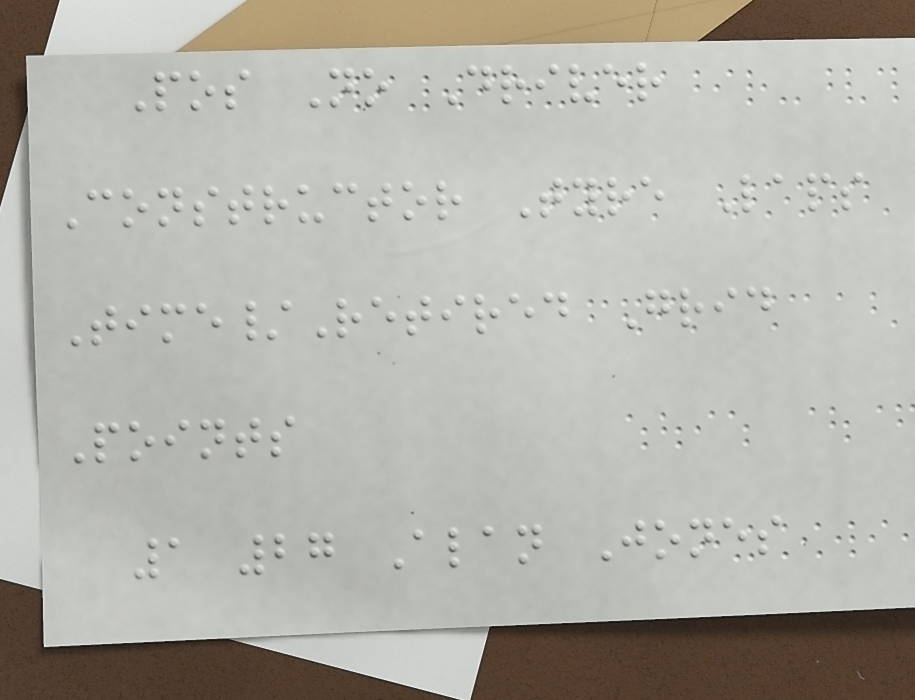Pos No Driver
Constructor Tyre Laps
Time/Retired Grid
Points
1 27 Alan Jones
